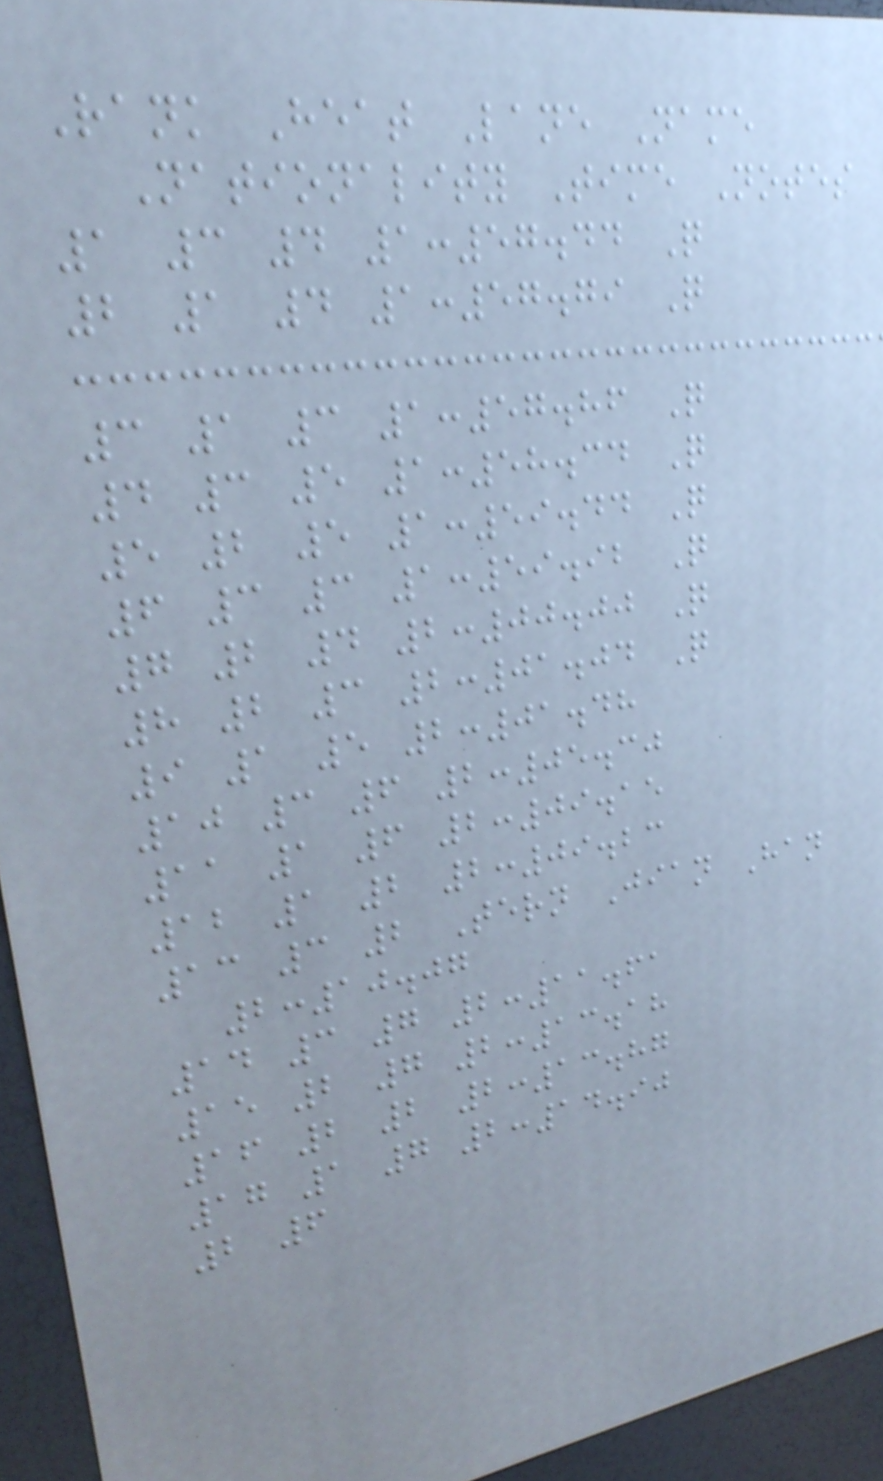Rank Heat Lane Name
Nationality Time Notes
1 3 4 1:57.44 Q
2 1 4 1:57.79 Q
3 1 3 1:57.86 Q
4 3 5 1:58.34 Q
5 2 5 1:59.44 Q
6 3 3 1:59.92 Q
7 2 4 2:00.00 Q
8 2 3 2:01.04 Q
9 1 5 2:01.48
10 3 6 2:05.30
11 1 6 2:09.15
12 1 2 2:09.23
13 3 2 Tern Jian Han
2:10.07
14 3 7 2:11.61
15 2 7 2:13.18
16 2 2 2:13.87
17 1 7 2:14.90
2 6
